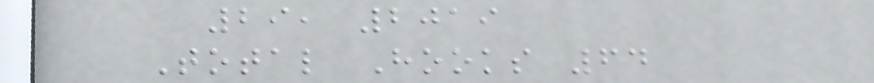29, 2019
Total Hooks 64
